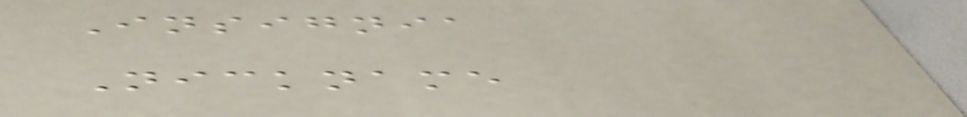Insignia
Nickname
